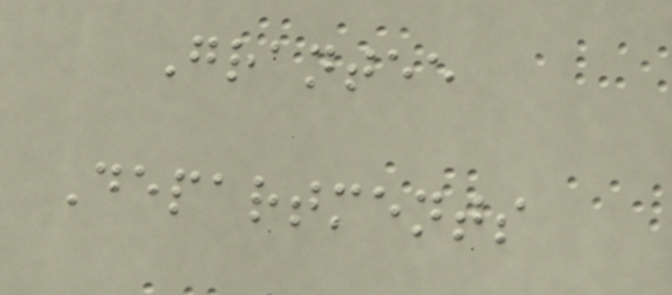Grantee
Departments
